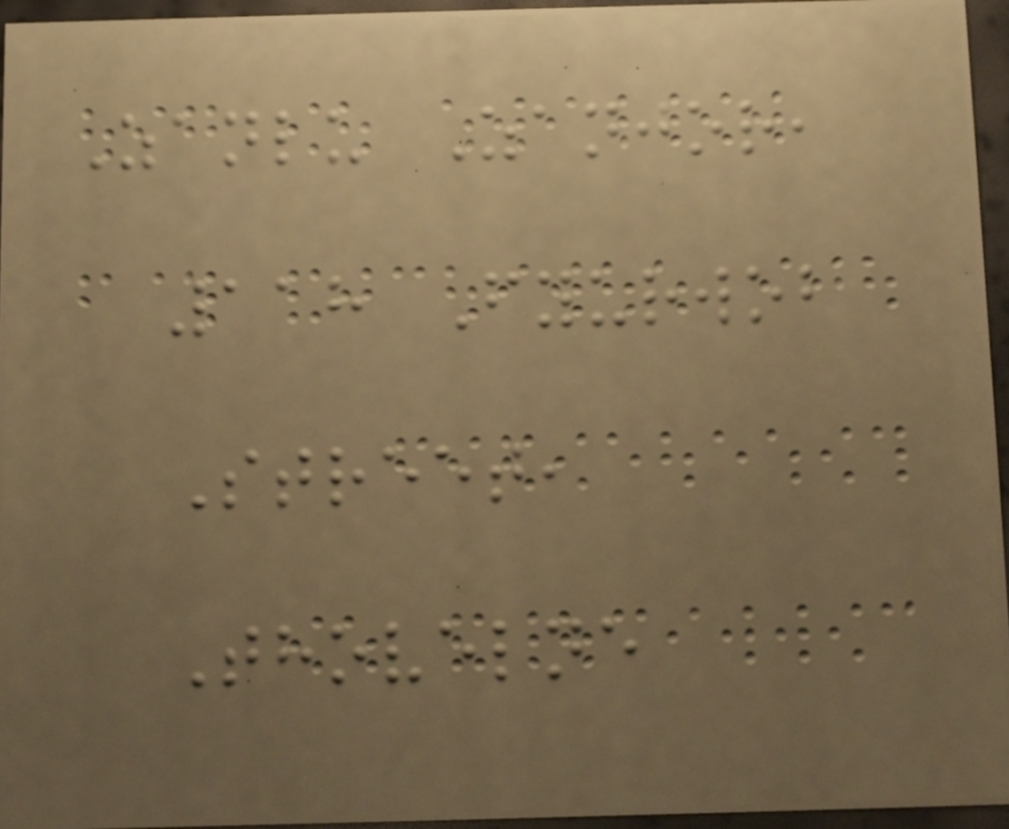Zanlu Zanjor,
118 Fyurwob
Street,
Thovelne
